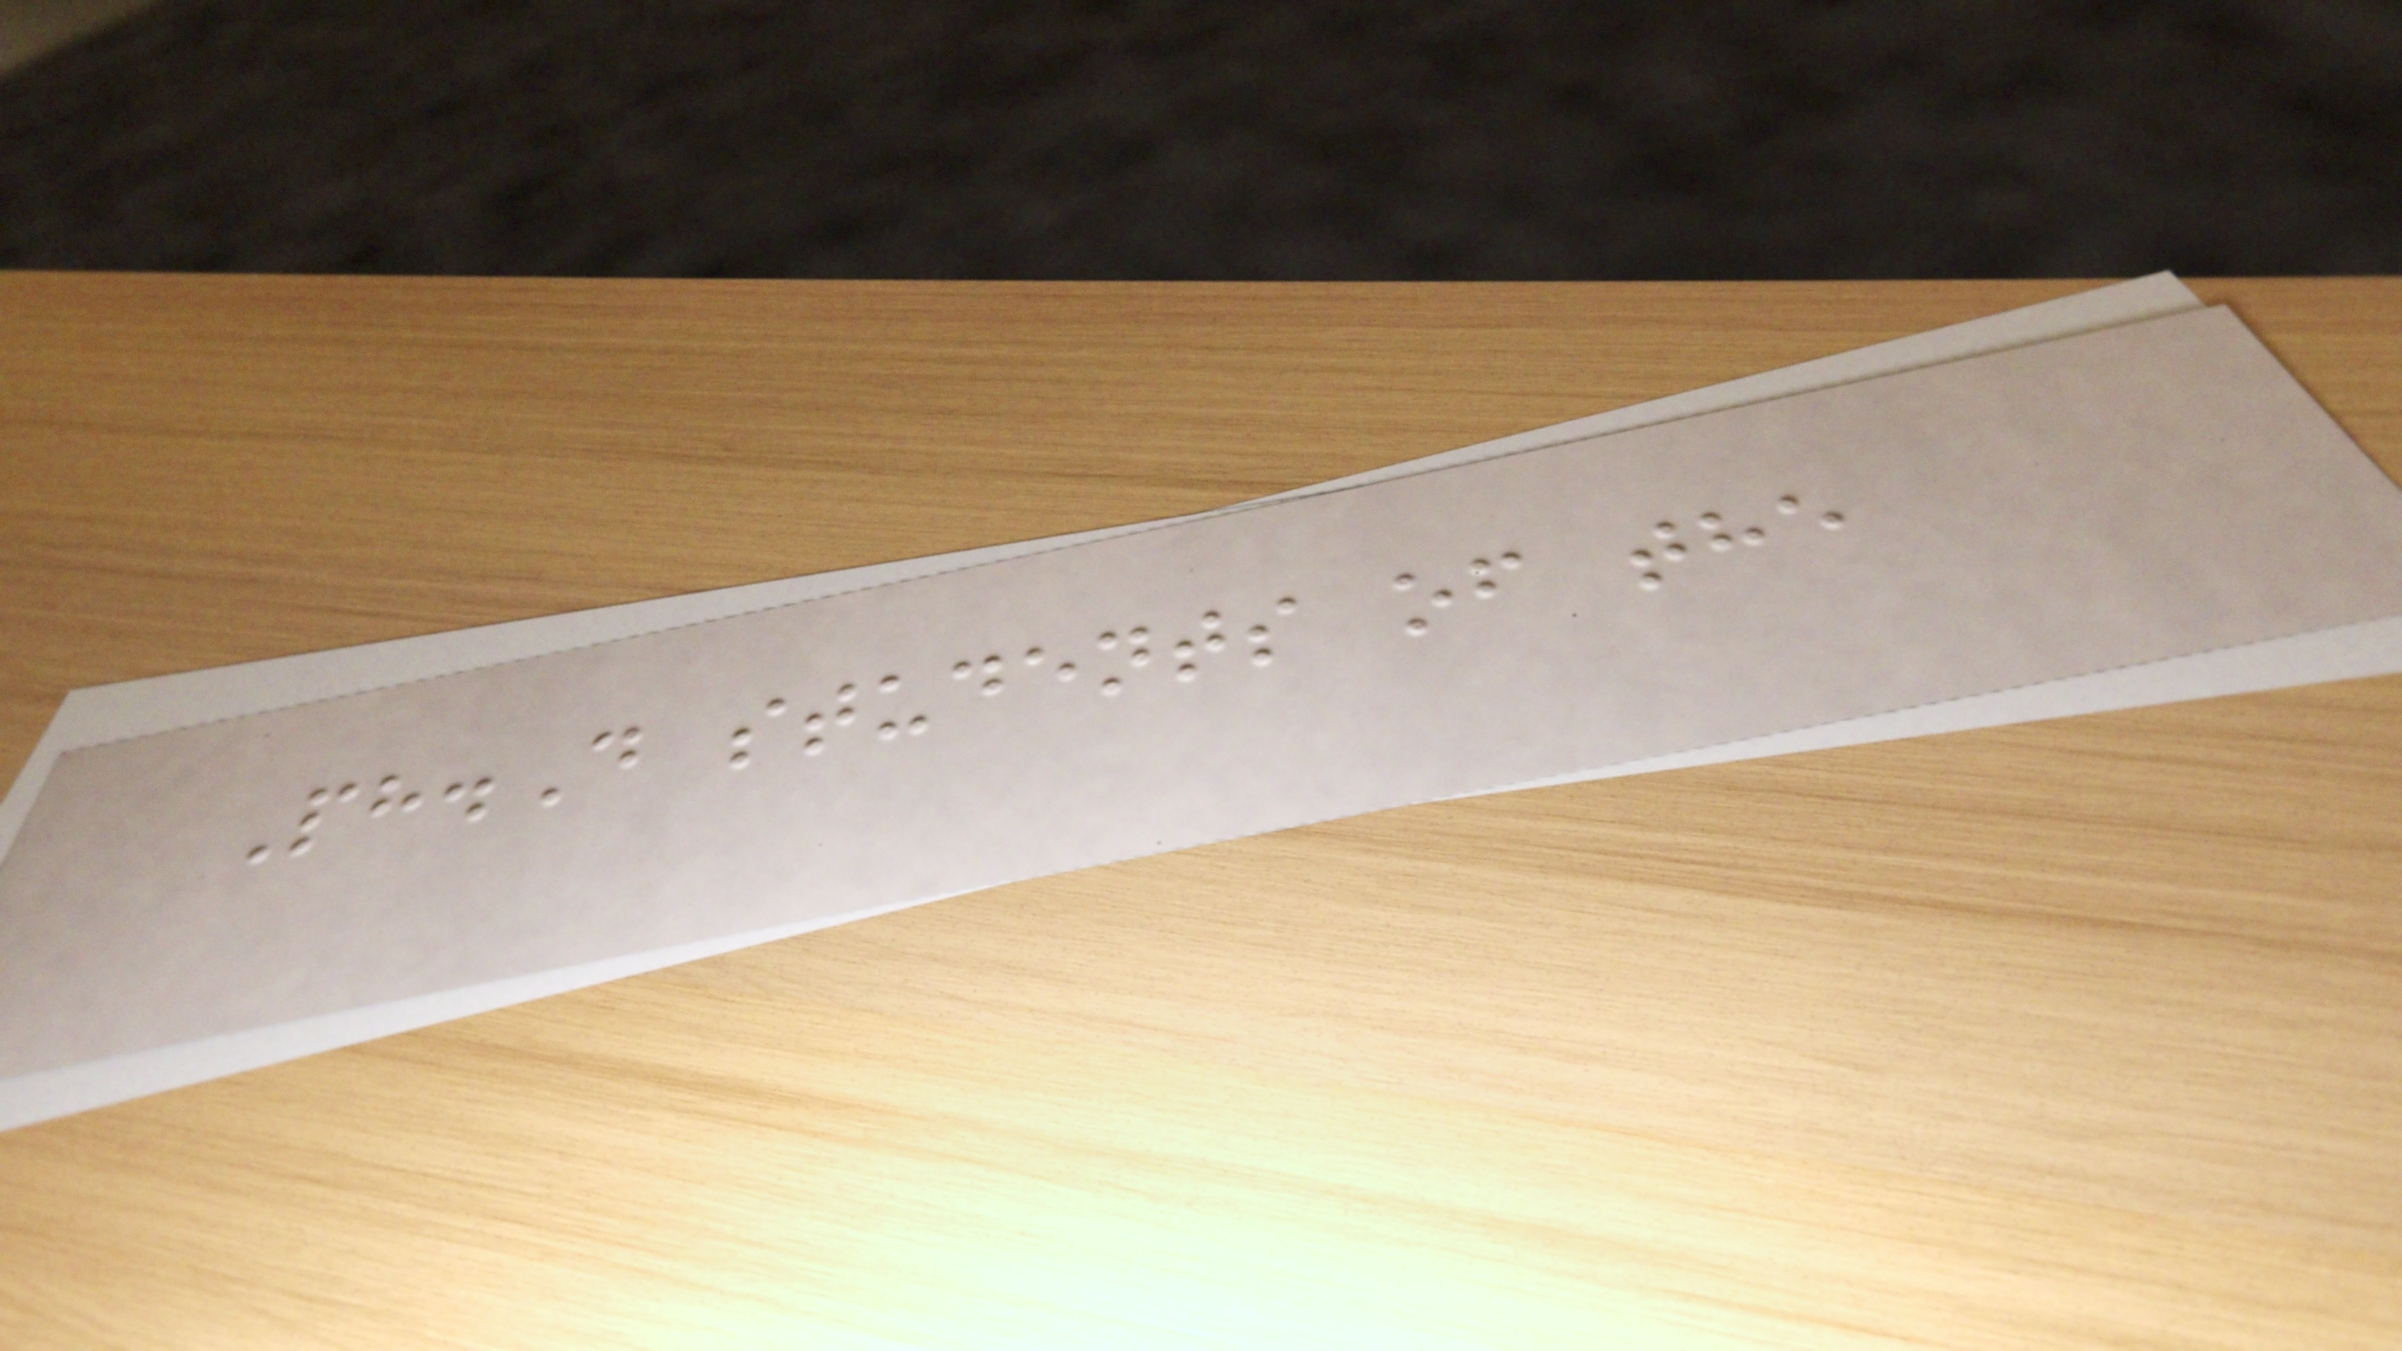Ph.D students of the
